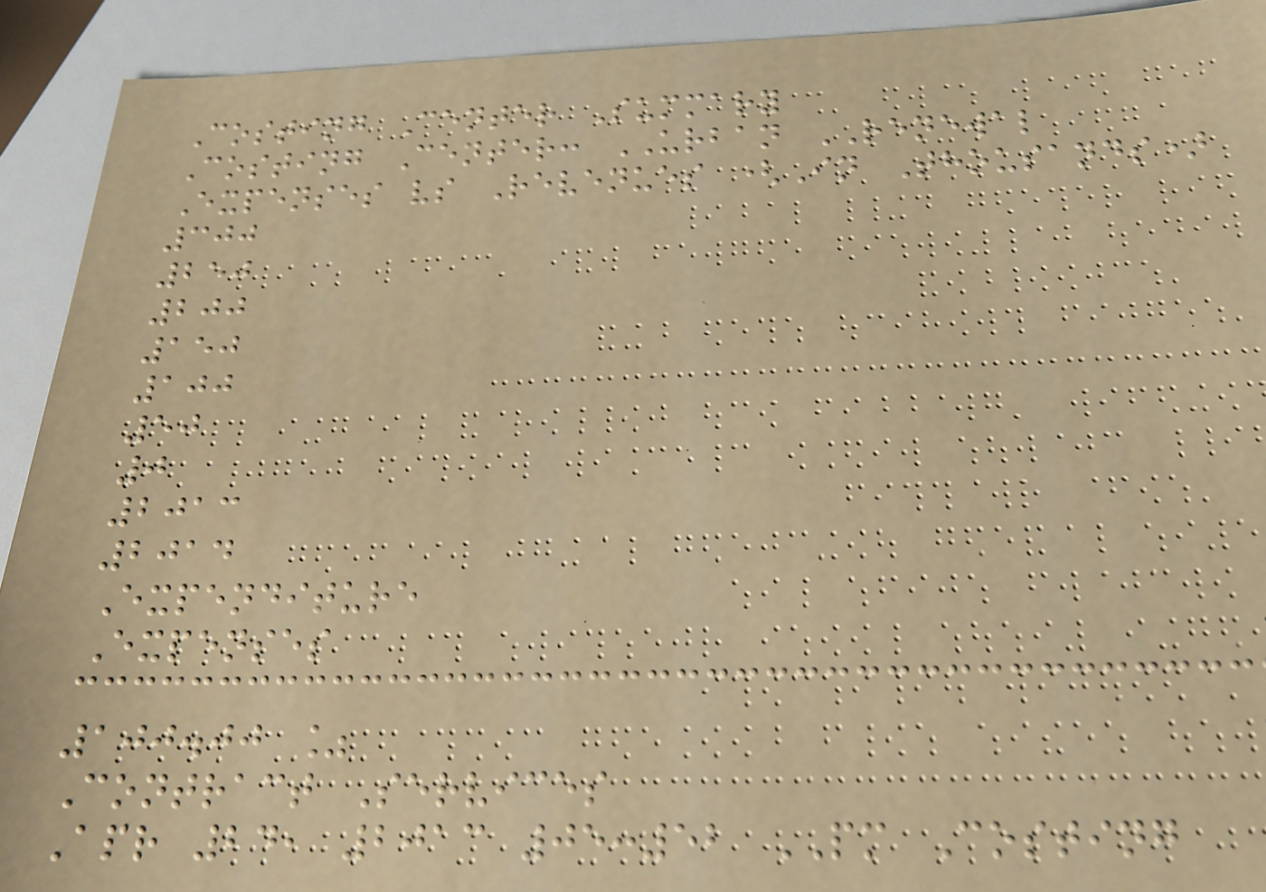Costing Center Summary
Costing Center: URBAN RENEWAL
Expenses vs Revenues (In Thousands)
300
250
200
150
100
50
0
2013
2014
Expenditure
Expenses
100.00 %
Contract Services
Apr 24, 2013 05:52 PM Costing
